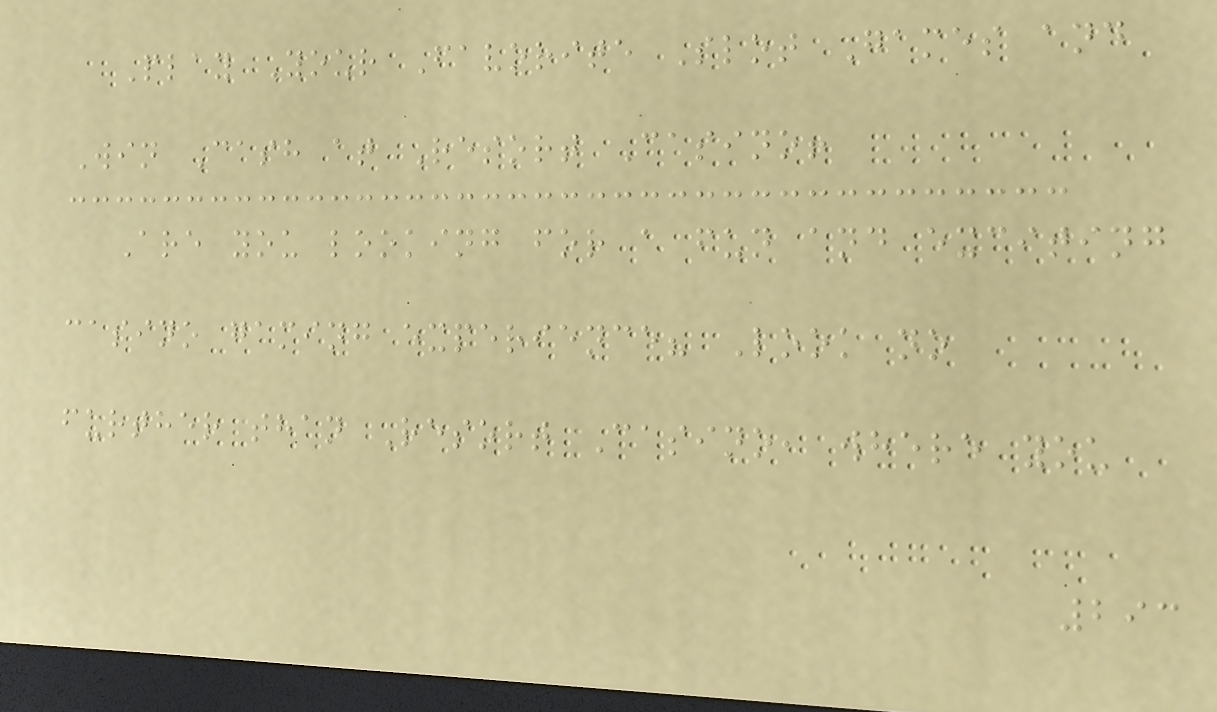Play Your Favorite Slot Games and
Win Cash at Resort Casino!
Are you looking for a fun and exciting
casino gaming experience? Look no
further than Resort Casino, where you
293
